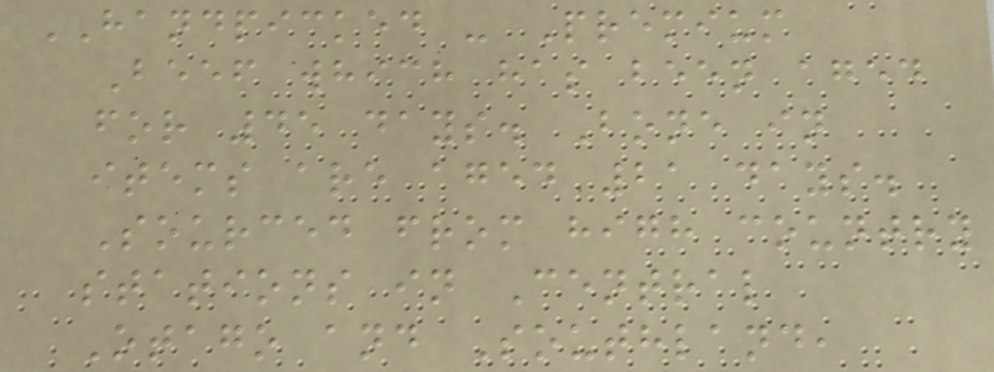HANDPICKED - Premium
Beef which has been aged
for 45 days. Bone in
items are aged 21 days.
Sourced from high country
stations in Central
Otago and Southland,
